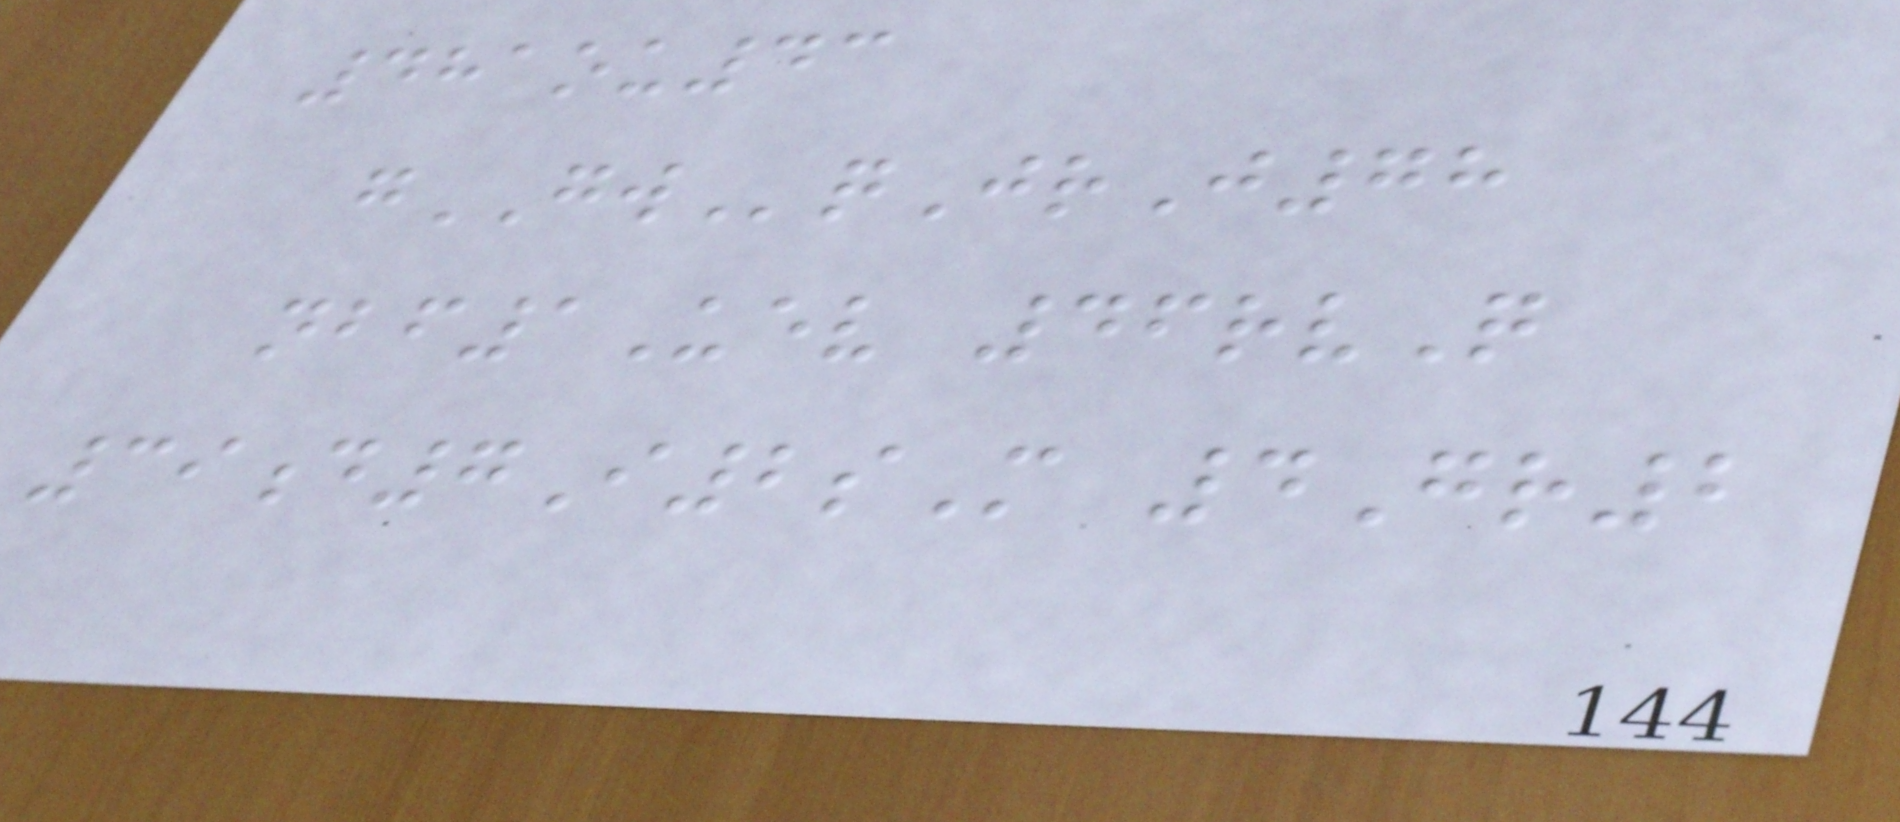481ou43
gGWqJrJ78
nbf1Uev 46rvQ
39d7I2sM 4Gr2
